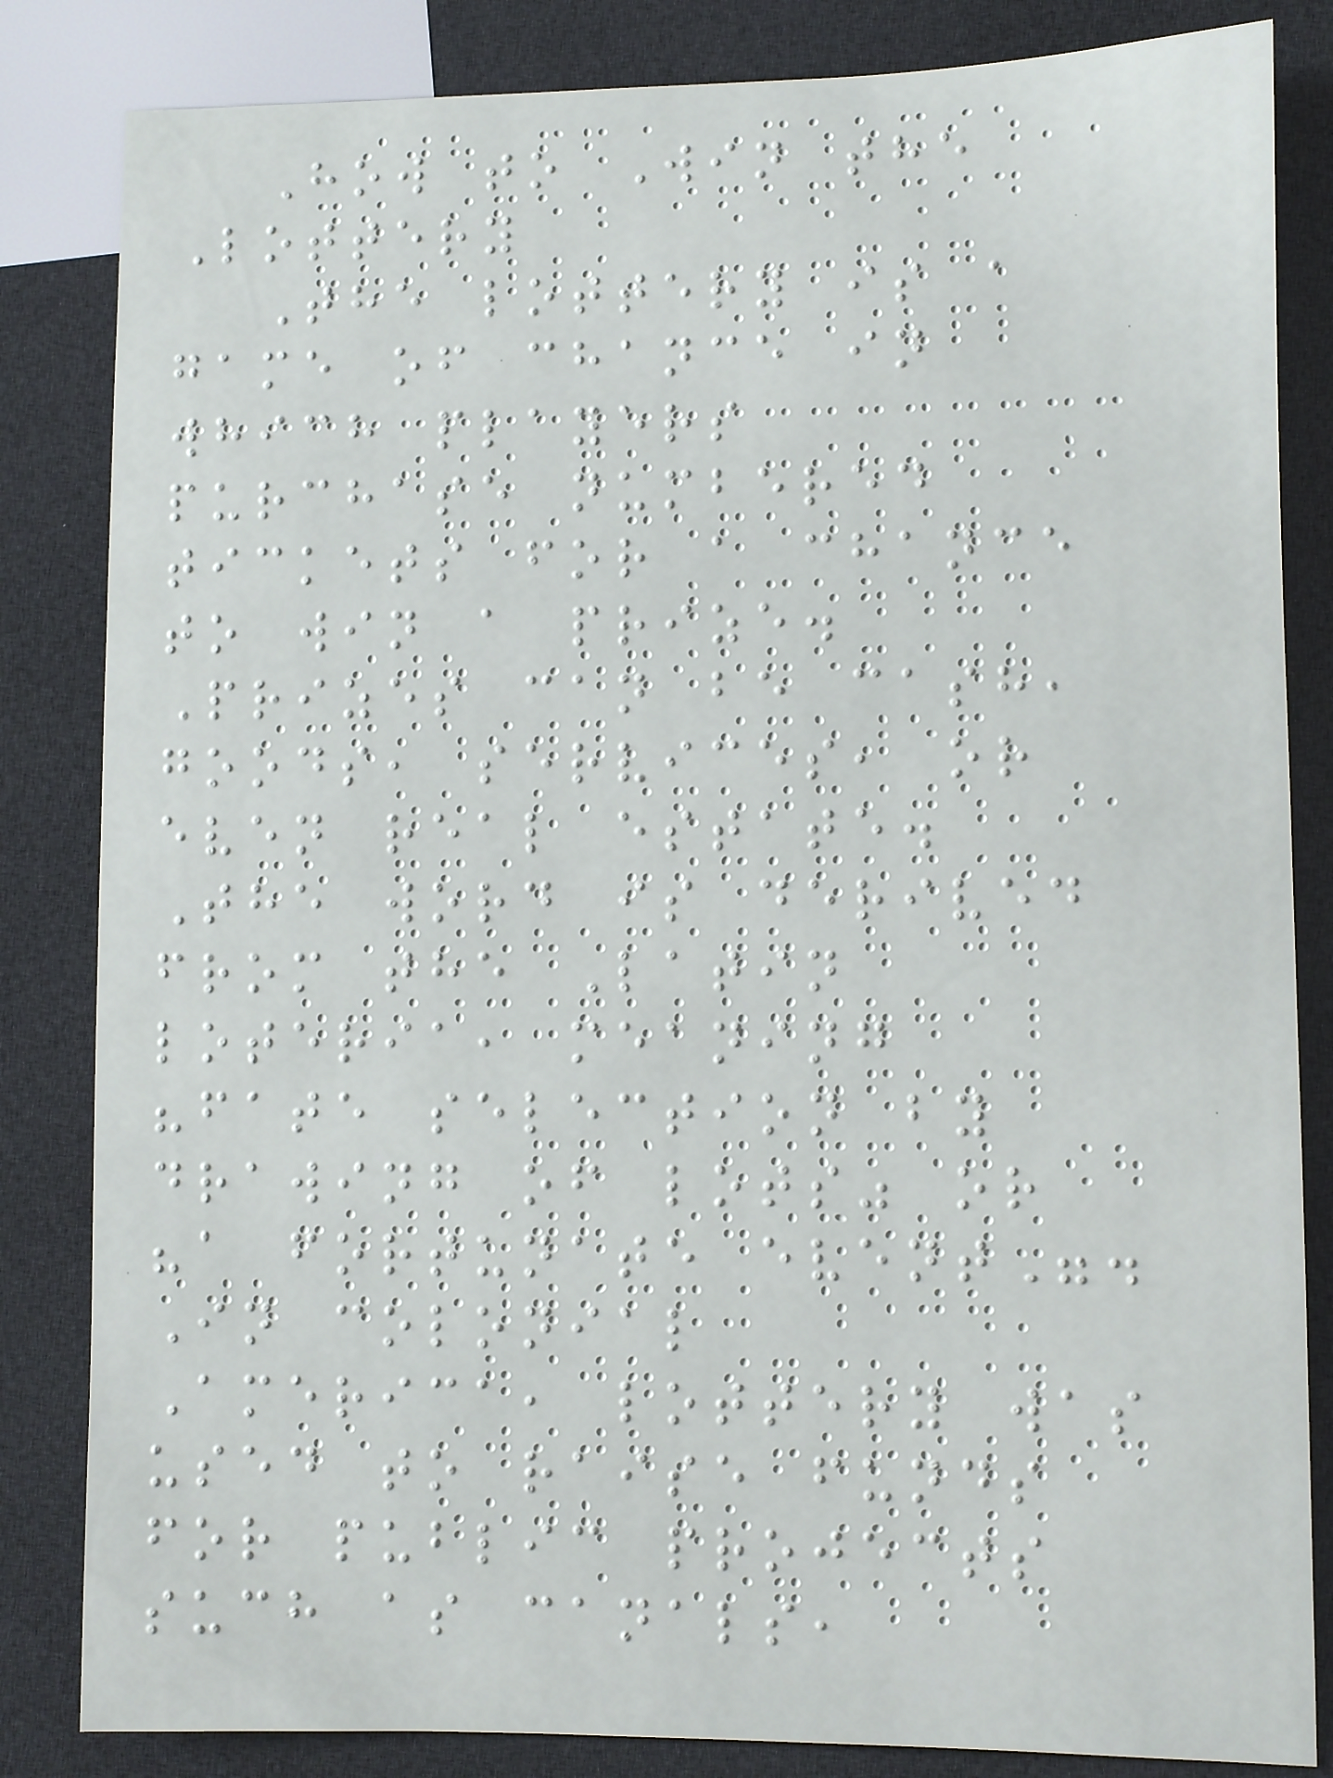How to Win the
Lottery
The lottery is a
game of chance in
which players
purchase numbered
tickets for a chance
to win a prize.
Prizes can be cash,
goods, services, or
even real estate.
The word is derived
from the Latin
loteria, meaning
"fate selection by
drawing of lots" or
"a fortunate event".
In colonial
America, lottery was
used to raise funds
for public projects
such as canals,
